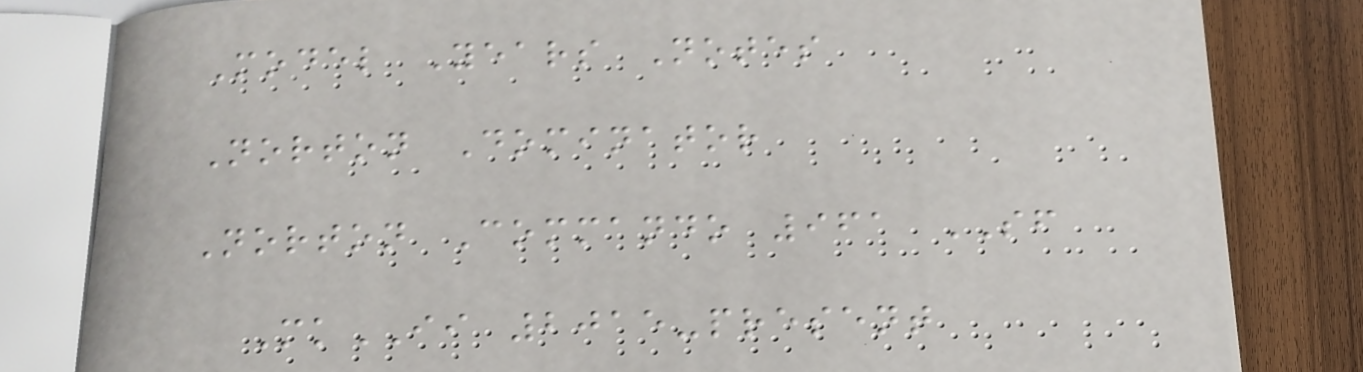Model Years Notes
Norton Dominator
Norton Commando 961 SF
MkII 2015-present
